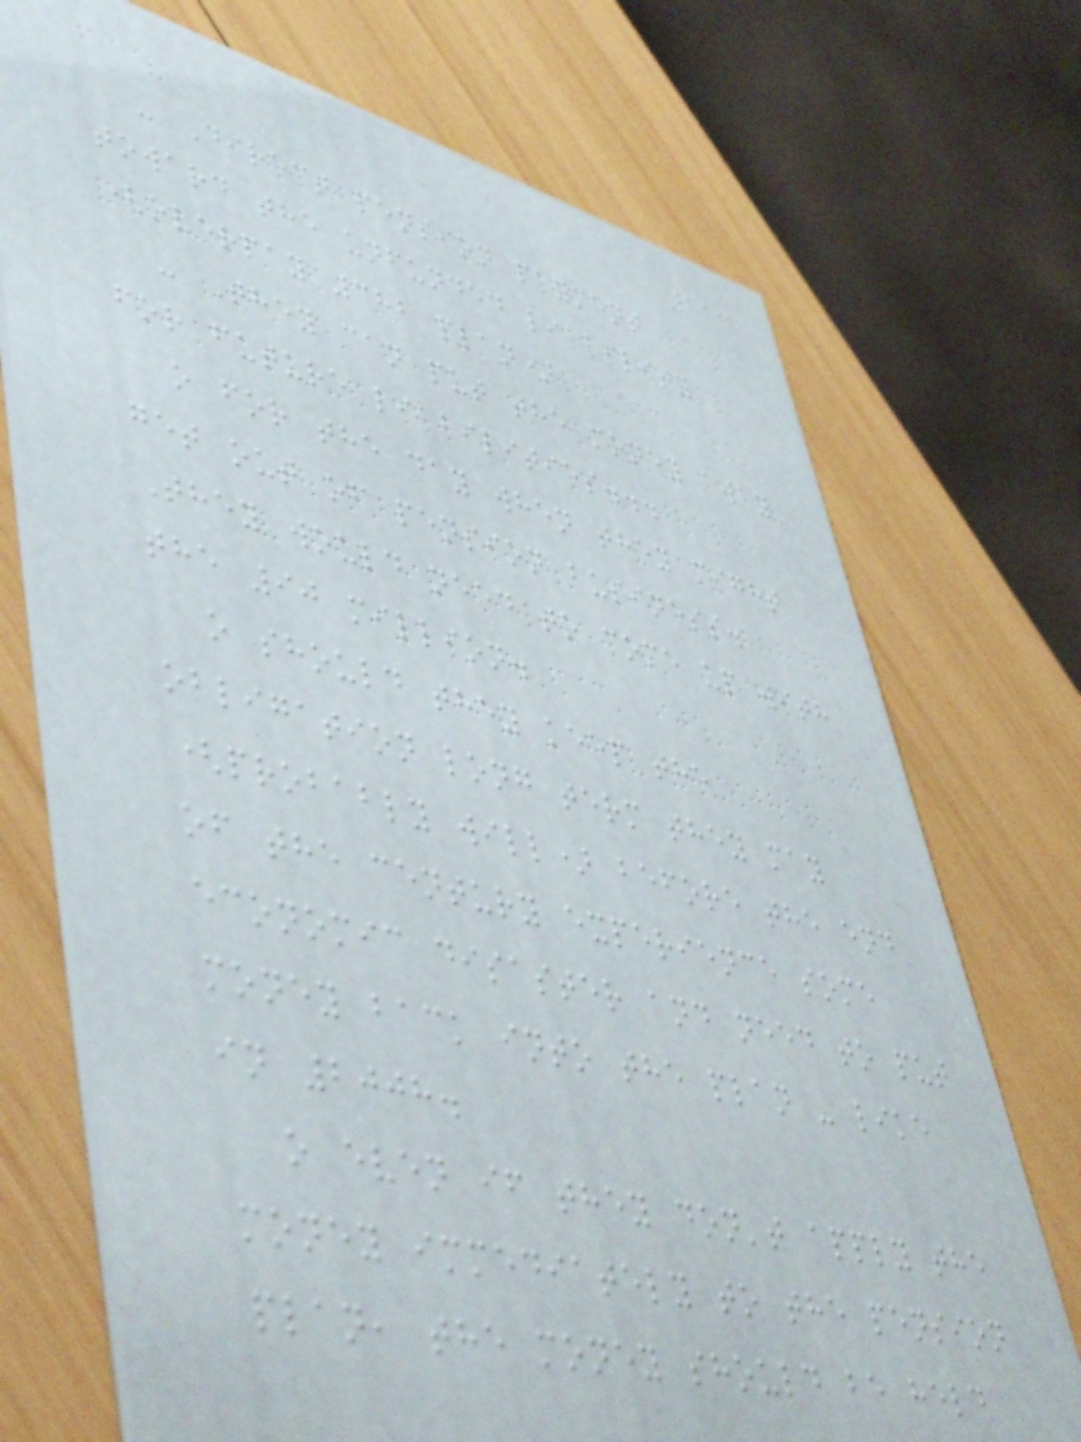113
- Direct pension payment
toward the unfunded liability
(overpay 382 plan)
- They can put the money away
for future liabilities...
o for the day when they might
get out of pension business.
They would need to come up with
the 90 million.
o should they keep the
obligation long term they may
(probably will) before the end
of the century experience some
economic disaster and need to put
money back into the plan - like
in 2008.
o even if they don't apply the
money immediately to the pension
plan, the money should be held
